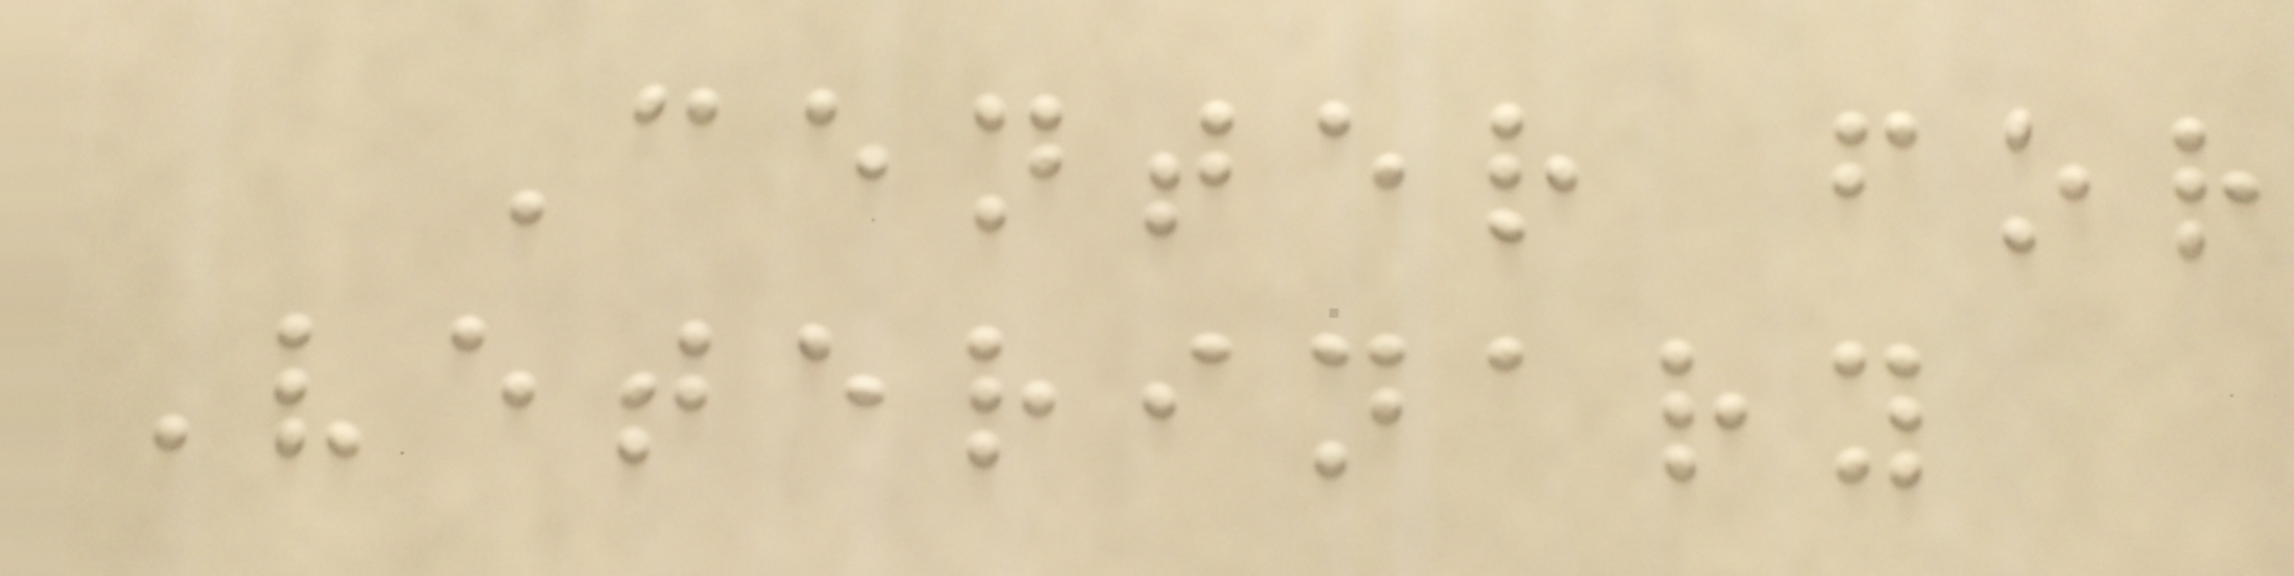Center for
Veterinary
